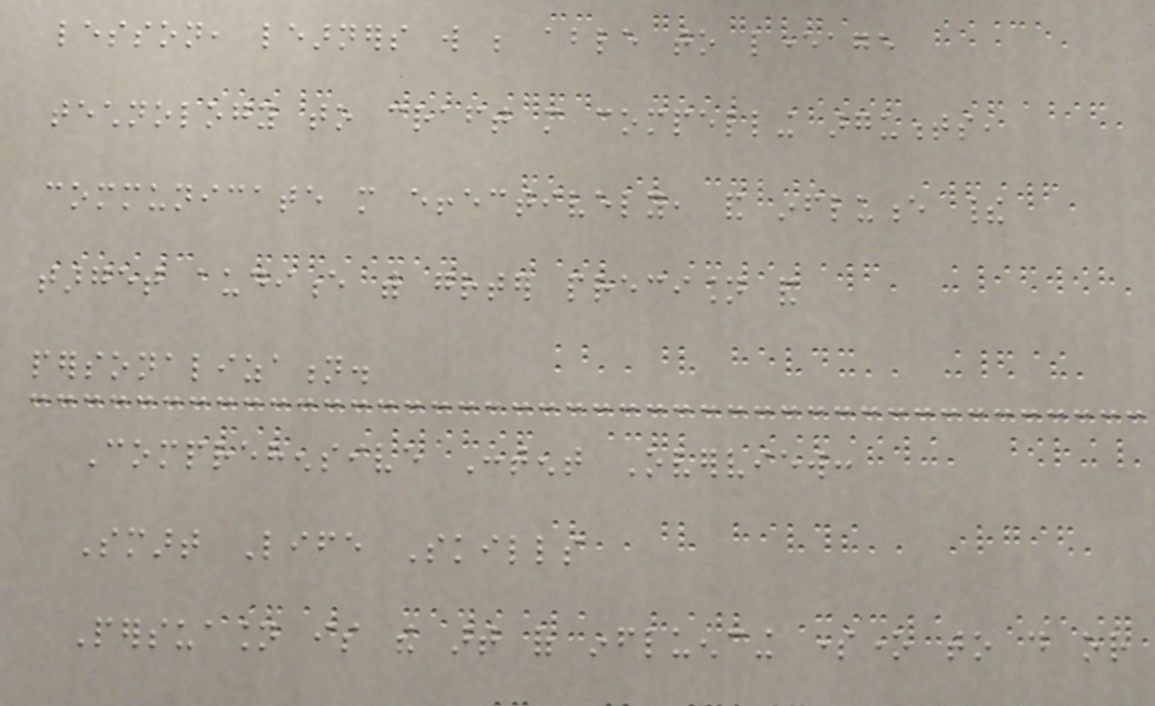lesson, learners will be able to leverage
technology to craft more compelling arguments,
communicate more effectively, and influence their
target audience with greater precision and
personalization.
Comprehensive Content Overview:
Smart Life Skills
Persuasion is the art of influencing someone to do or
